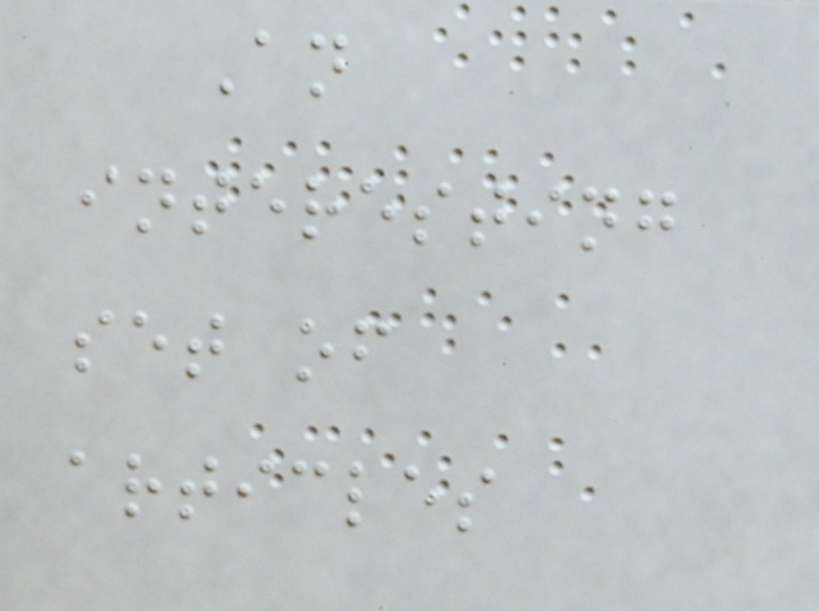An
interesting
set of
articles
